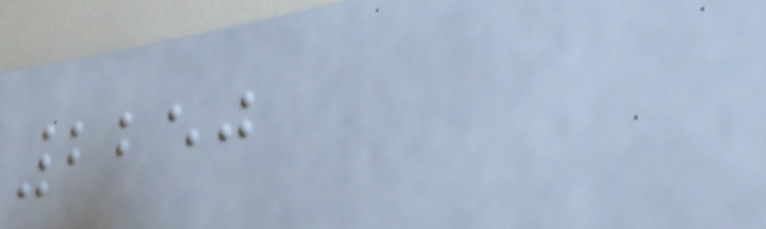2250
